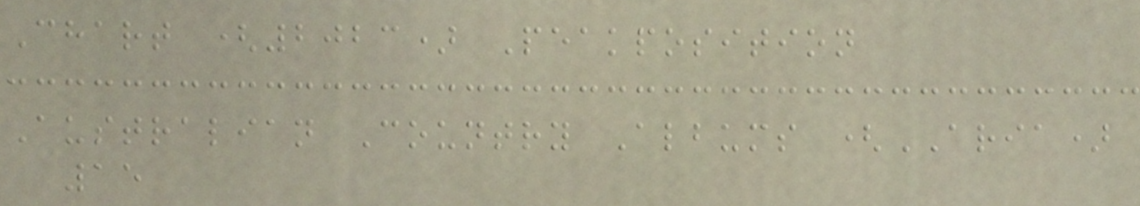Chart (2023) Peakposition
Australian Country Albums (ARIA)
15
